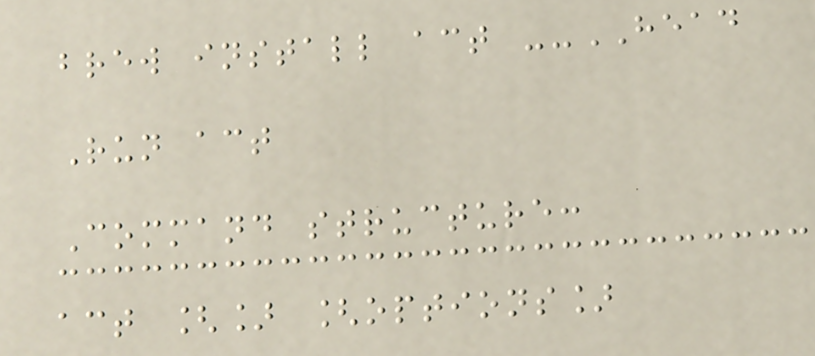brew install act --HEAD
Run act
Command structure:
act [] [options]
